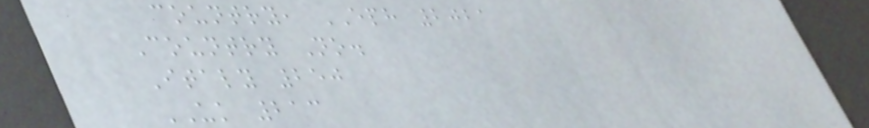country, EPH 2021
Country No.
Italy 250
UK 213
